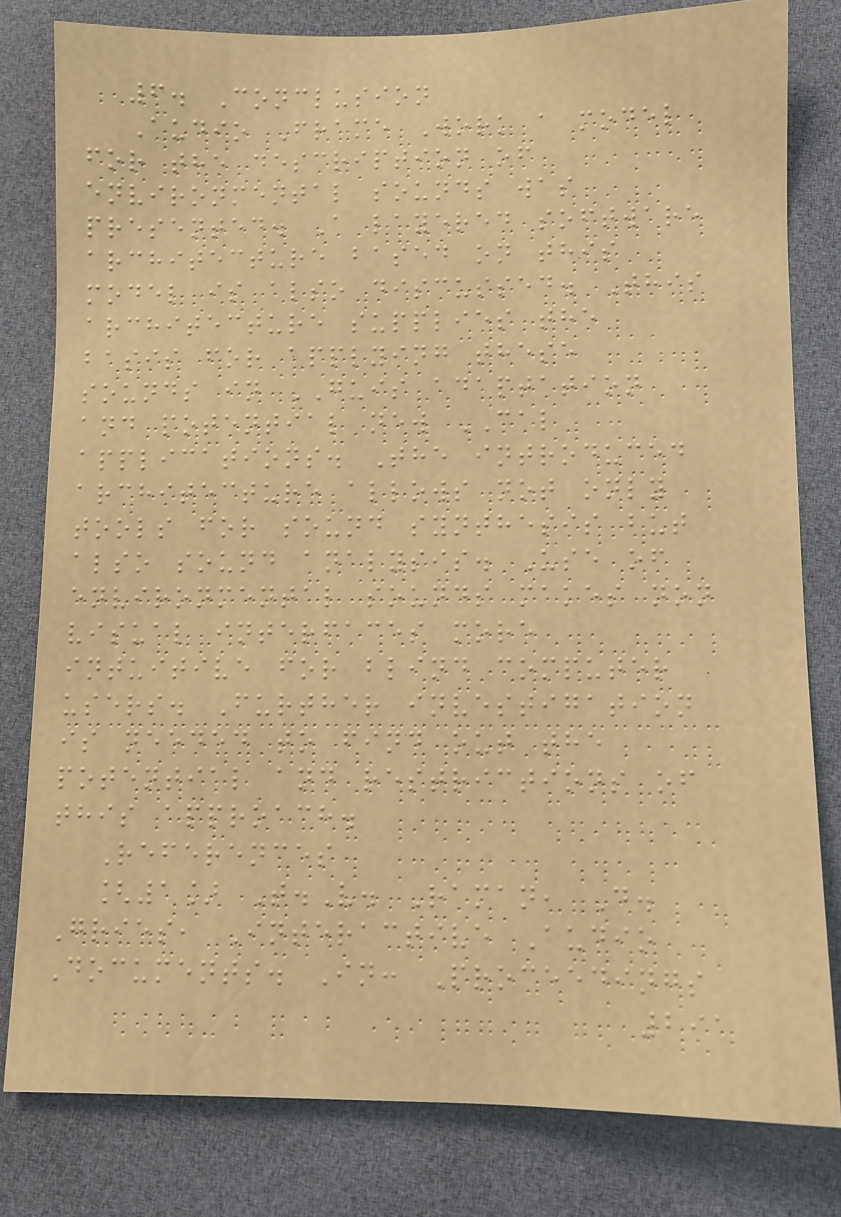6. Conclusion
Audio Frame Work a model
for the description of
environmental sounds was
presented. A layered software
architecture based on this
model is also discussed. This
architecture supplies the
basis for applying these
sounds in GUIS adaptation
and potential new CAL
applications. The introduced
architecture allows not only
tools for sound synthesis but
also sound analysis. Use of
environmental sounds makes non
visual interfaces more
intuitive for blind computer
users. Further investigation
is needed to find out the
potential and restrictions of
this approach.
References
[1] T.V. Raman, D.
Gries, Interactive Audio
Documents. In: Proceedings
291
